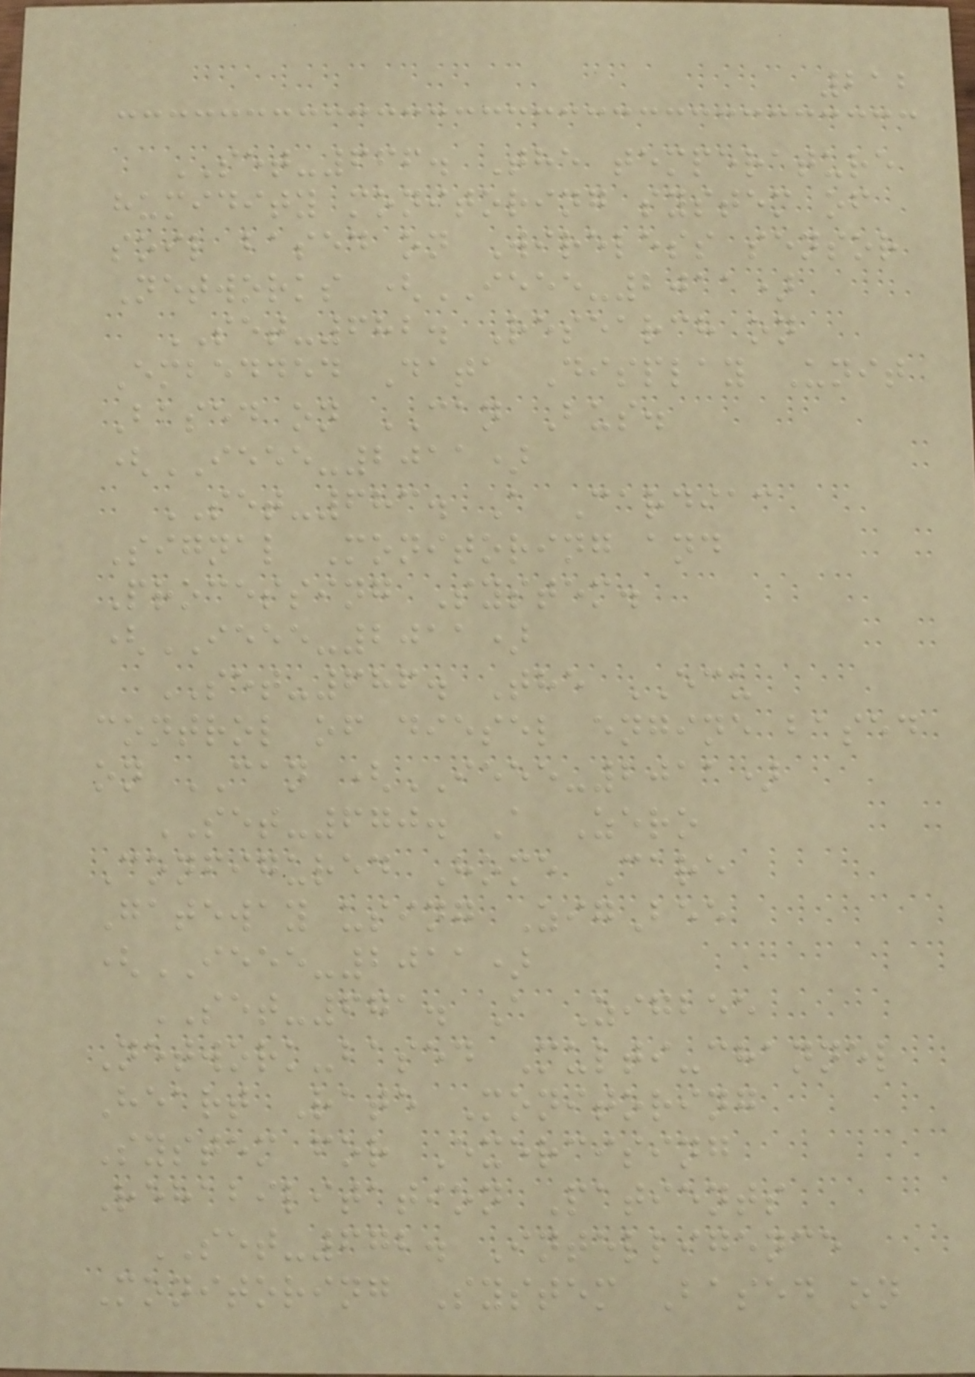212
SET-666. The temperature
humidity monitoring system of
soil based on Wireless sensor
Networks (IEEE-2011)
SET-682. Research on
Embedded Data Display Unit
Based on CAN Bus.
(IEEE-2011)
SET-683. A Cardiac
Signal Monitoring and
Processing System.
(IEEE-2011)
SET-686. The ECU
control of diesel engine based
on CAN (IEEE-2011)
SET-670. A Zero
Configured Home Care
Gateway using ZigBee
(IEEE-2011)
SET-671. A Zigbee
Network-based Multi-channel
Heart Rate Monitoring
System for Exercising
Rehabilitation Patients
SET-672. Intelligence
Monitoring System Based on
